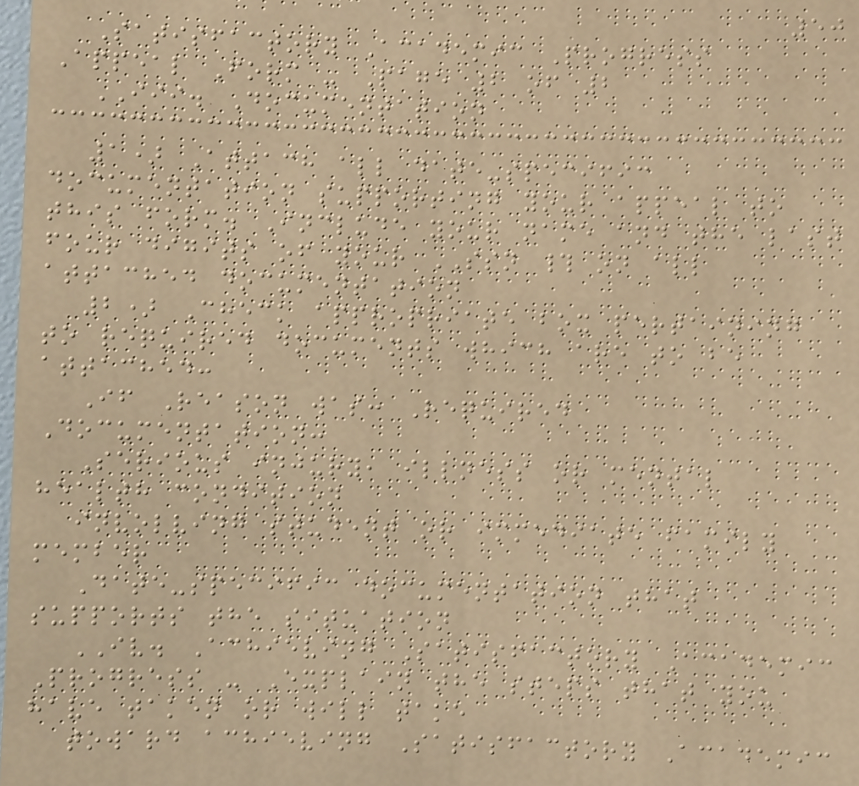50
Satisfactory Academic Progress
Appeal Form - Page 2 of 2
III. Documentation
1) Attach all date-specific
documentation supporting your appeal to
this form. Include your name and the last
four digits of your SSN # on all
attached documentation
2) Check appropriate box pertaining
to required documents which are to be
attached:
If Reason was: Required
Documentation:
Serious injury, illness or mental
health condition
involving student or immediate family
member
Date-specific documentation that
supports the situation
IV. Achieving Satisfactory Academic
Progress - Explain the steps that you
have taken or will take
toward achieving Satisfactory Academic
